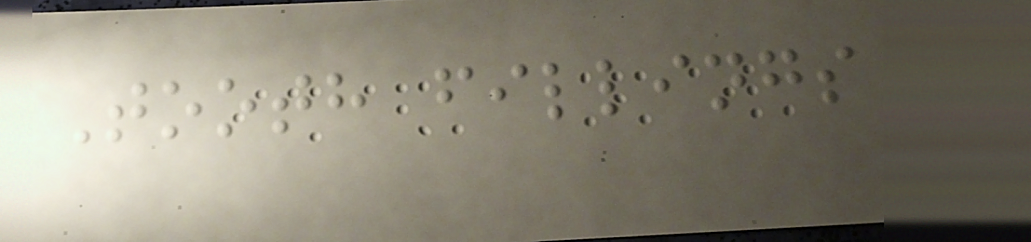Tooth fillings
